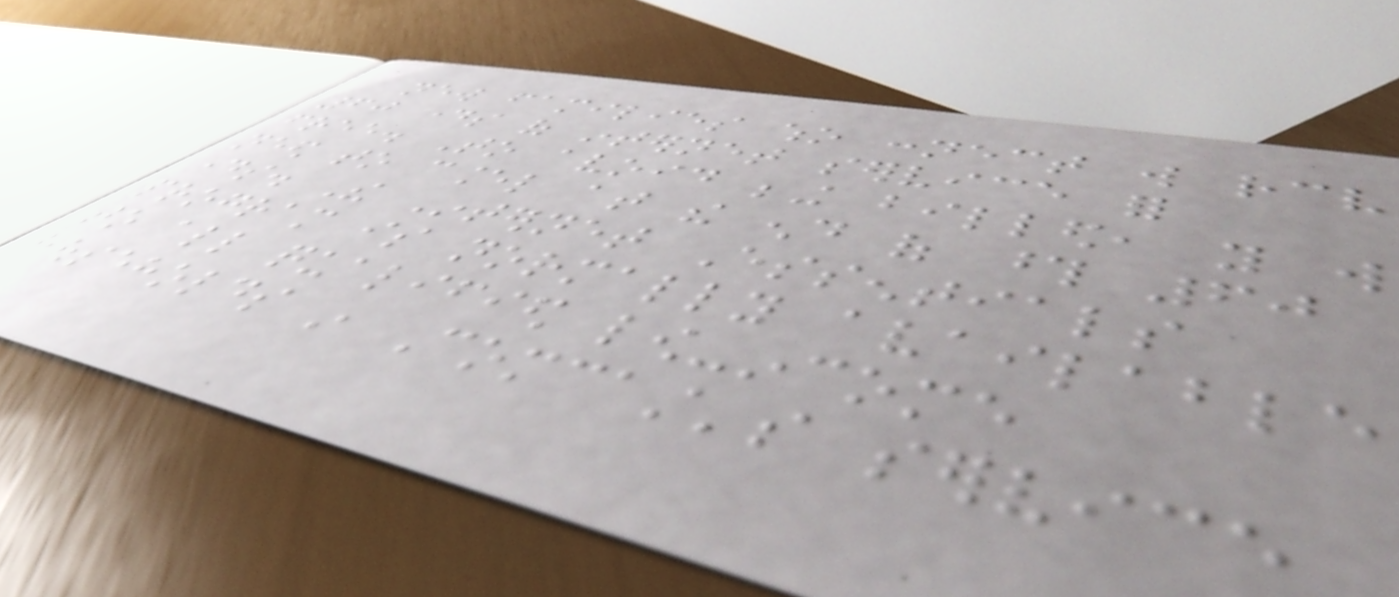new families who connect will receive
60 days of internet service for
free. To avoid being billed, you will
need to cancel at the end of those 60
days. The Internet Essentials
program is normally available
to all qualified low-income
households in Comcast's service
